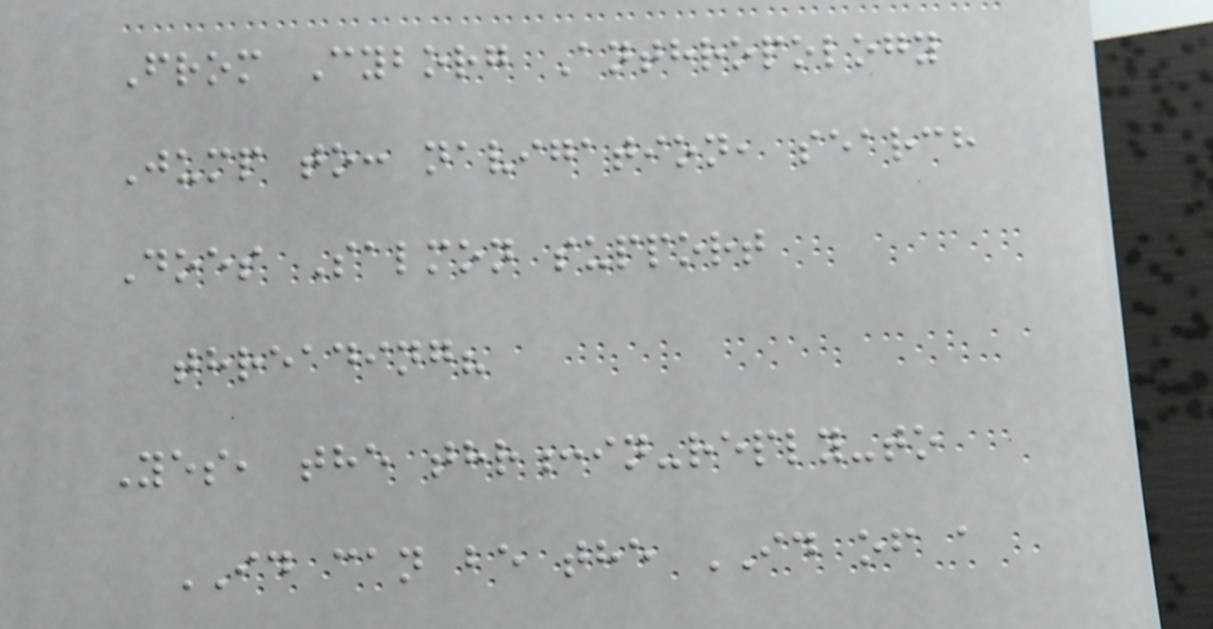From Cyborg Anthropology
Jump to: navigation, search
Does Salmon support
threading?
Yes, the thr:in-reply-to
ID can be the ID of a
